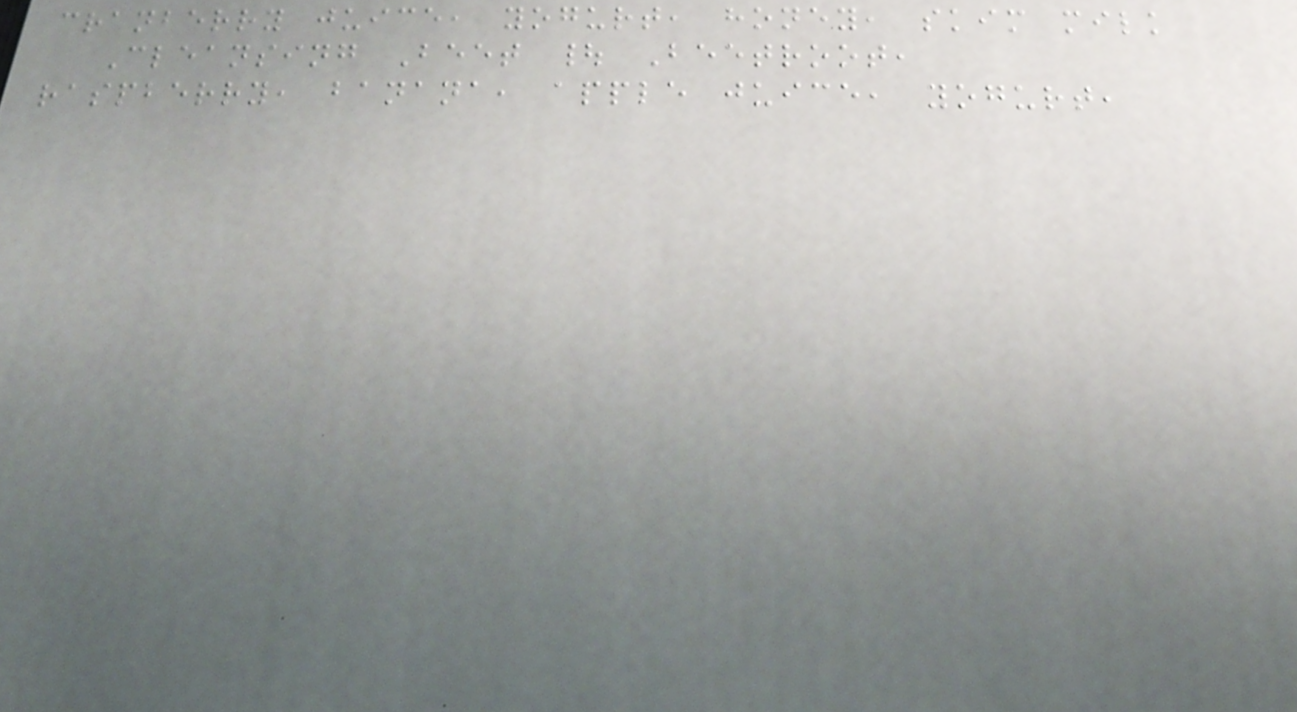cranberry juice, yogurt, honey, skim milk
Cleansing Beet | Beetroot,
raspberry, banana, apple juice, yogurt,
